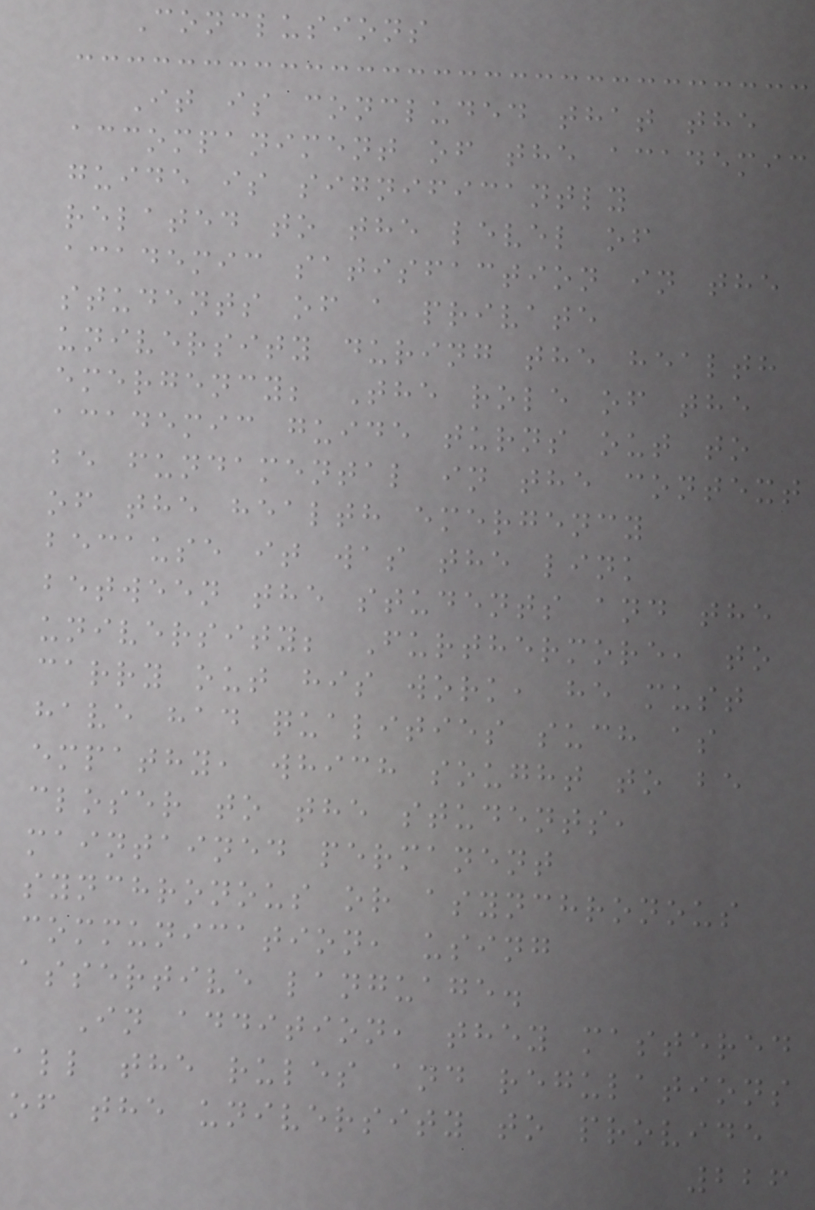Conclusions
It is concluded that the
accompaniment of the academic
guide is significantly
related to the level of
academic satisfaction in the
students of a private
university during the health
emergency; The role of the
academic guide turns out to
be fundamental in the context
of the health emergency
because it was the link
between the students and the
university; Furthermore, to
carry out his work, he must
have had qualities such as
empathy, which sought to be
closer to the students,
maintained permanent
synchronous or asynchronous
communication, using
assertive language.
In addition, they mastered
all the rules and regulations
of the university to provide
226
